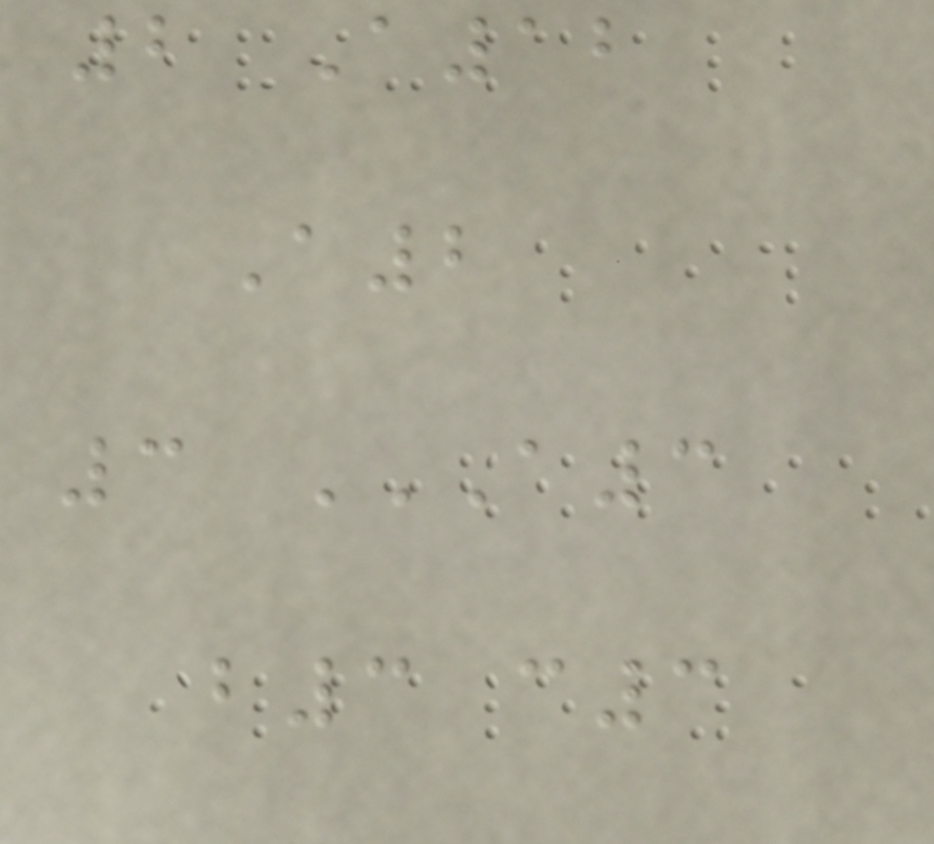2 A12
A2
3 A3
B3 C3
